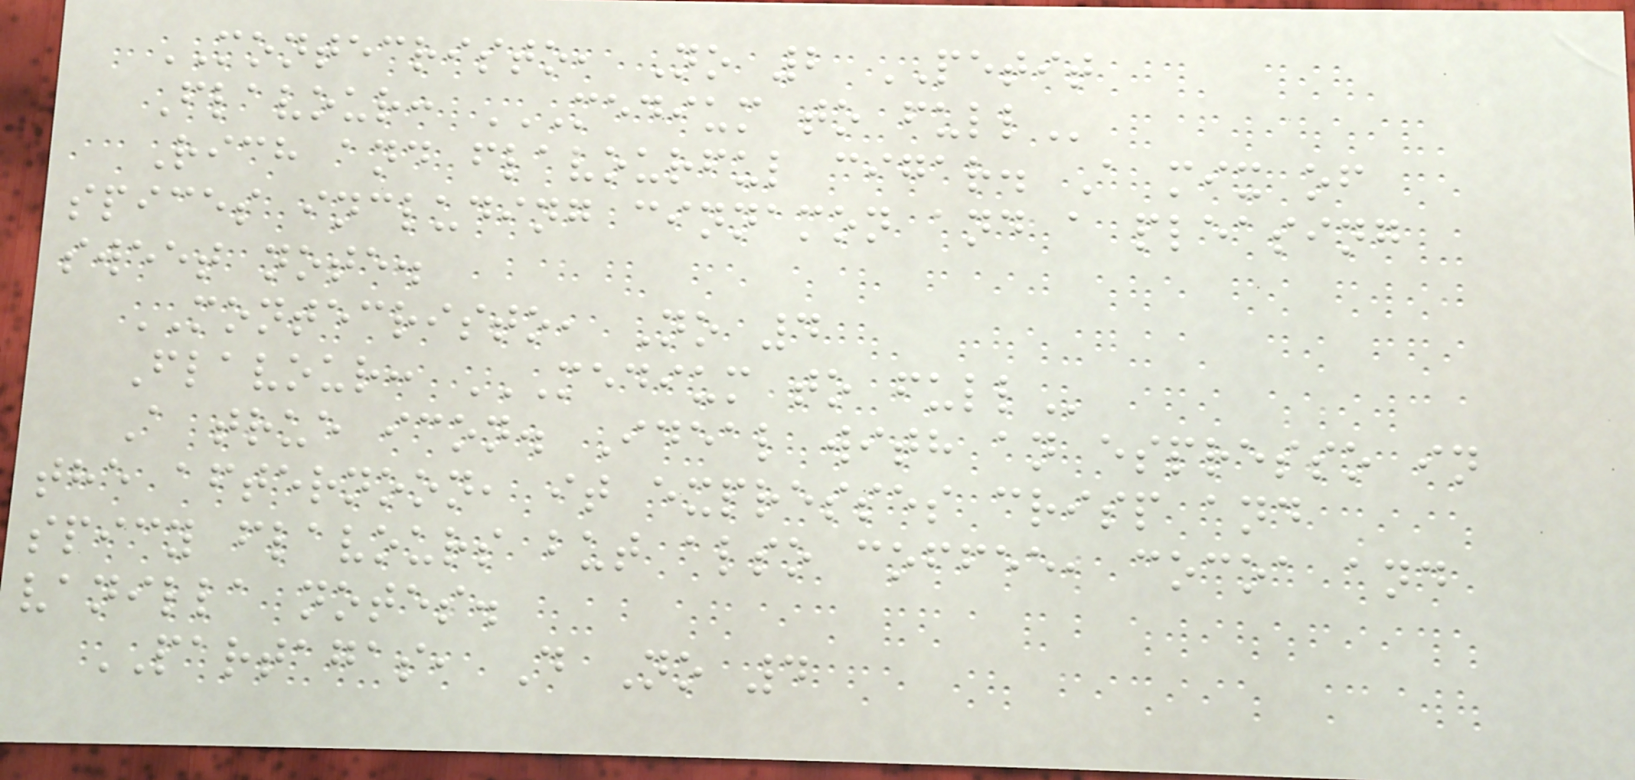MONTECRISTO, No 2 PETIT
Flavour: MEDIUM TO FULL
Rich and flavourful cigar. A mix of
spices including cinnamon and a pleasing
sweet note.
MONTECRISTO, No 4
Flavour: MEDIUM TO FULL
A true icon. Ideal with an espresso in
the afternoon, it expresses crisp and
spicy flavours but also coffee, cocoa and
vanilla notes.
PARTAGAS, D No 4
